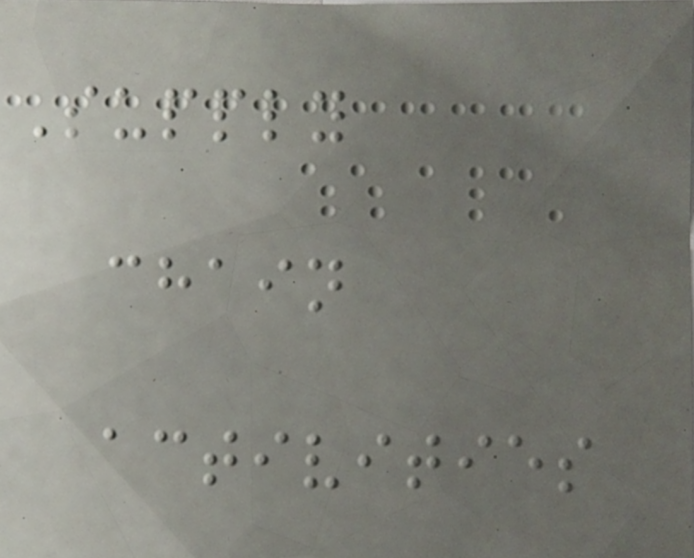Supply
chain
activities
